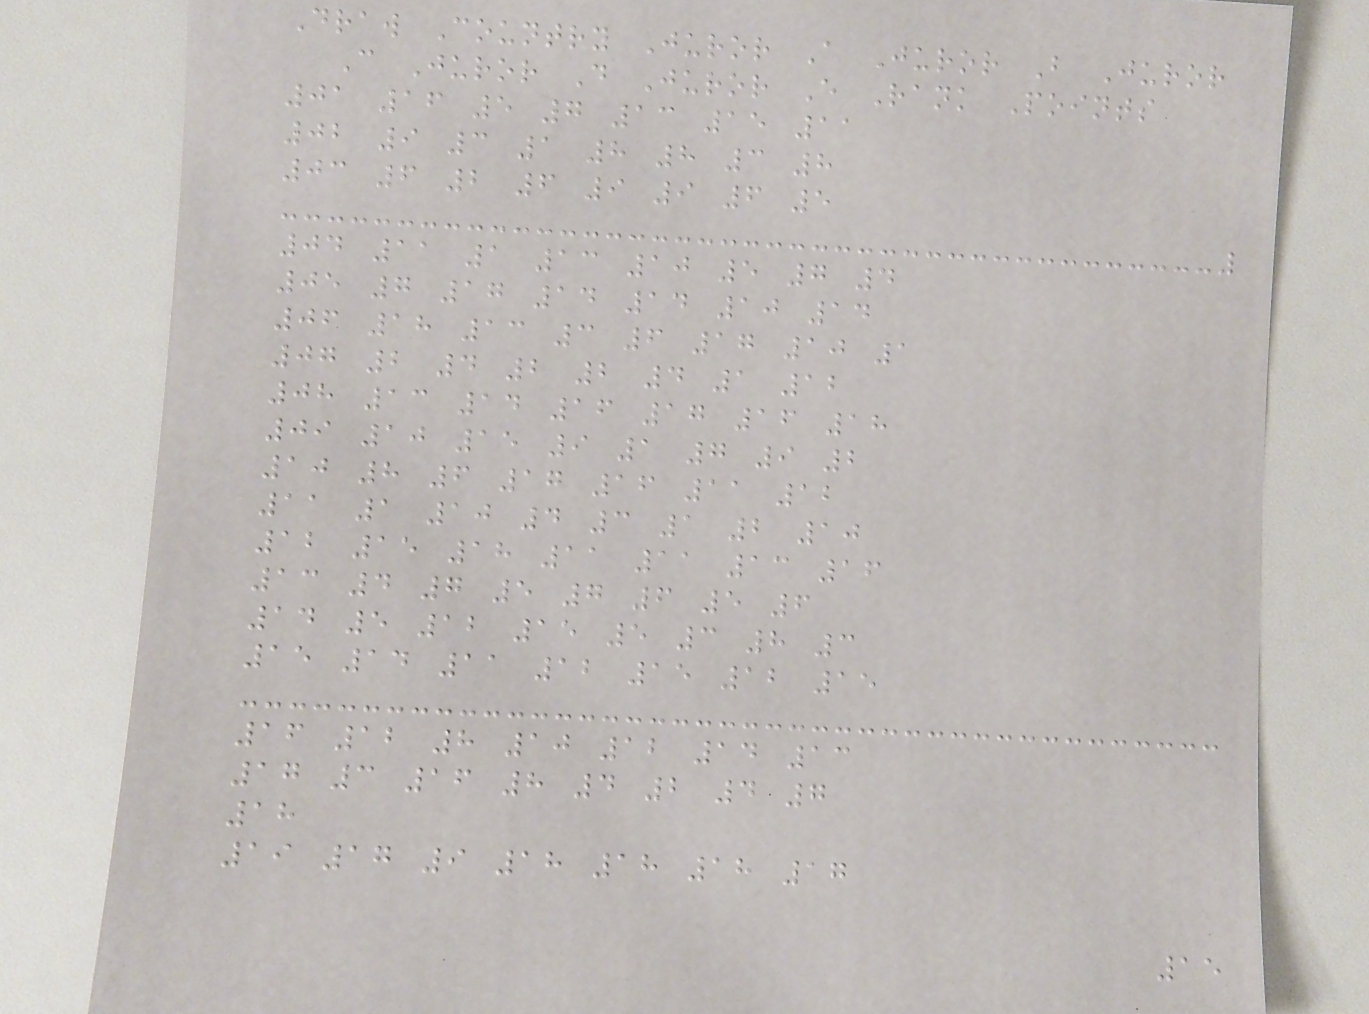Draw Country Juror A Juror B Juror
C Juror D Juror E Rank Points
01 16 5 7 13 15 11
02 9 3 1 8 8 3 8
03 6 2 6 9 9 6 5
04 11 1 13 10 5 7 4
05 7 17 14 14 10 14
06 18 13 3 6 17 10 1
07 2 4 2 2 4 1 12
08 13 14 16 17 16 18
09 10 15 9 1 7 9 2
10 8 6 17 16 11 12
11 1 10 4 3 1 2 10
12 15 18 11 11 13 16
13 4 7 5 7 6 5 6
14 5 12 15 5 3 8 3
15 14 11 12 15 12 15
16 12 8 10 12 14 13
17 3 16 8 4 2 4 7
18
19 17 9 18 18 18 17
15
